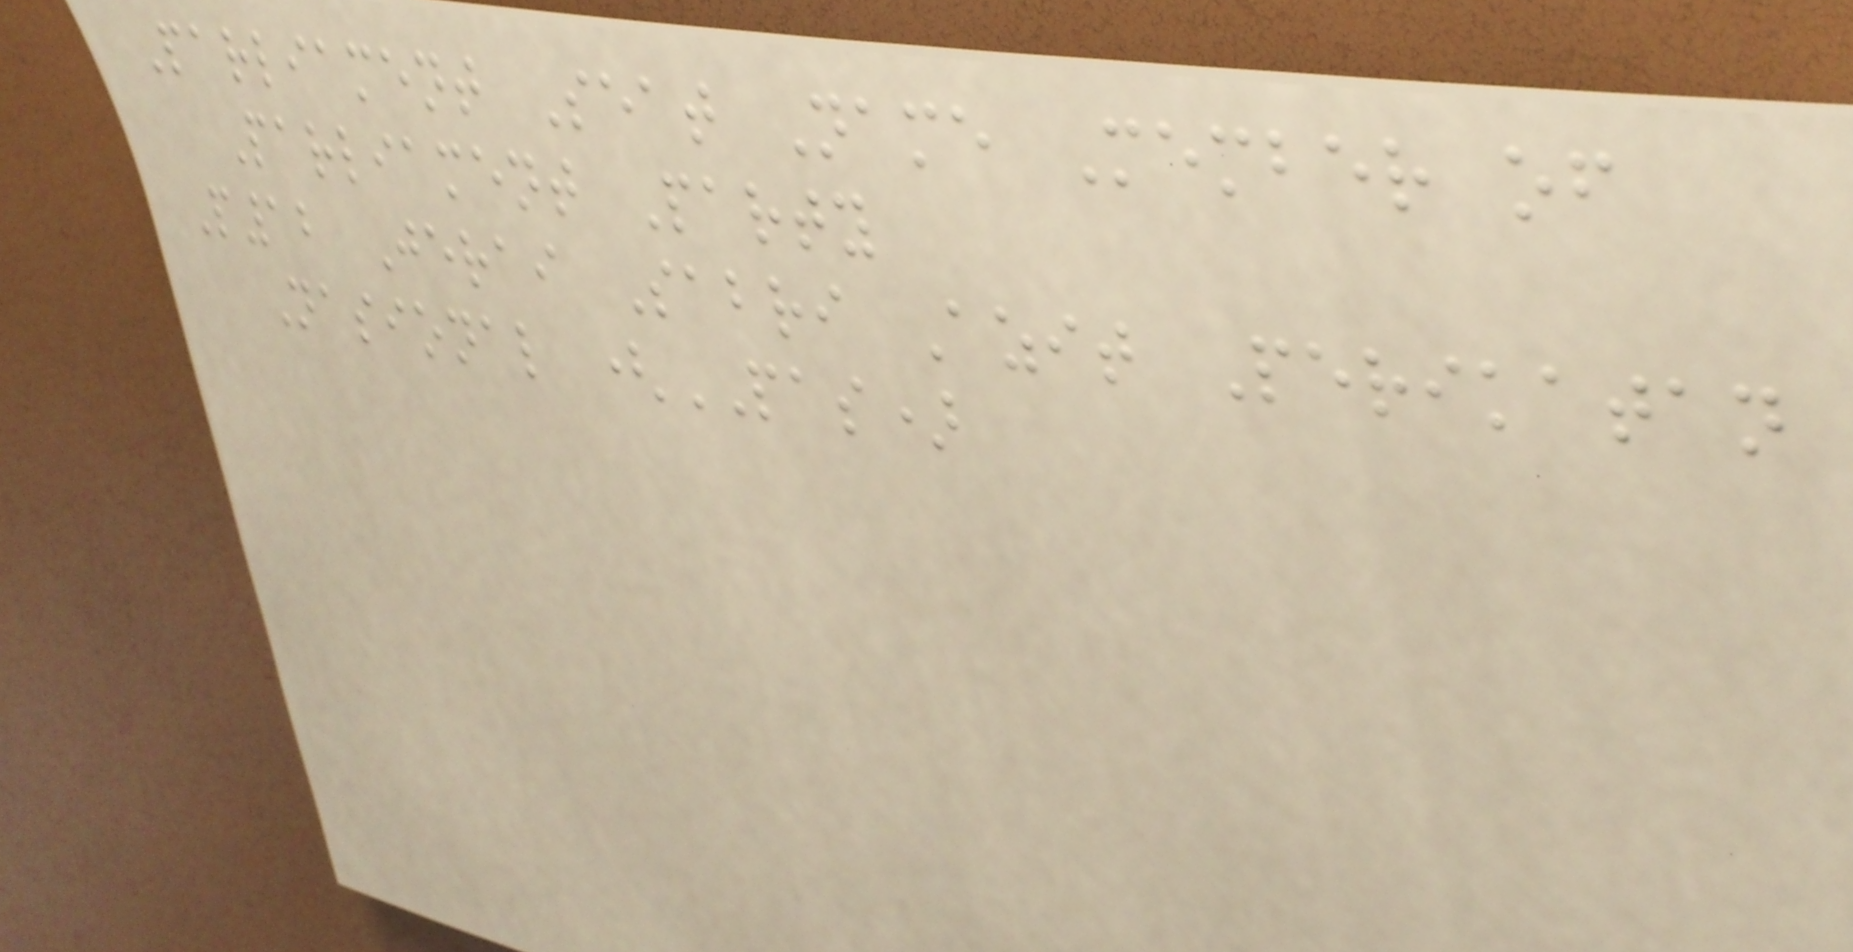Parliament Seat Name Member of
Parliament Party
P12 Jerai Sabri Azit Perikatan
Nasional (PAS)
